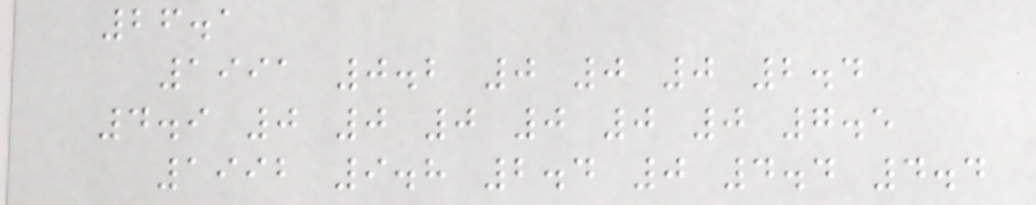26.1
1991 0.2 0 0 0 2.4
4.9 0 0 0 0 0 0 7.5
1992 9.8 2.4 0 4.4 4.4
